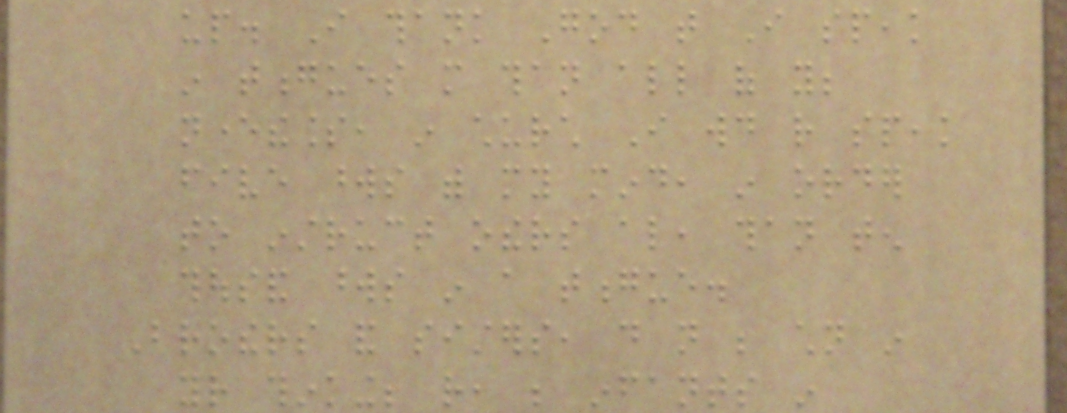up. I thank God that I speak
in tongues more than all of you;
nevertheless, in church I would rather speak
five words with my mind, in order
to instruct others also, than ten
thousand words in a tongue.
Brothers and sisters, do not be children in
your thinking; rather, be infants in
